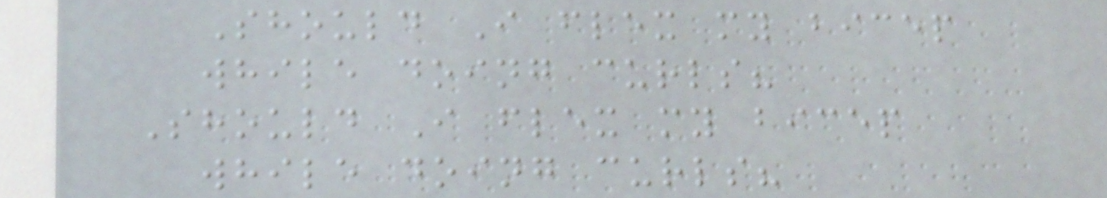Should I flex my bicep
while doing curls?
Should I flex my bicep
while doing curls?
